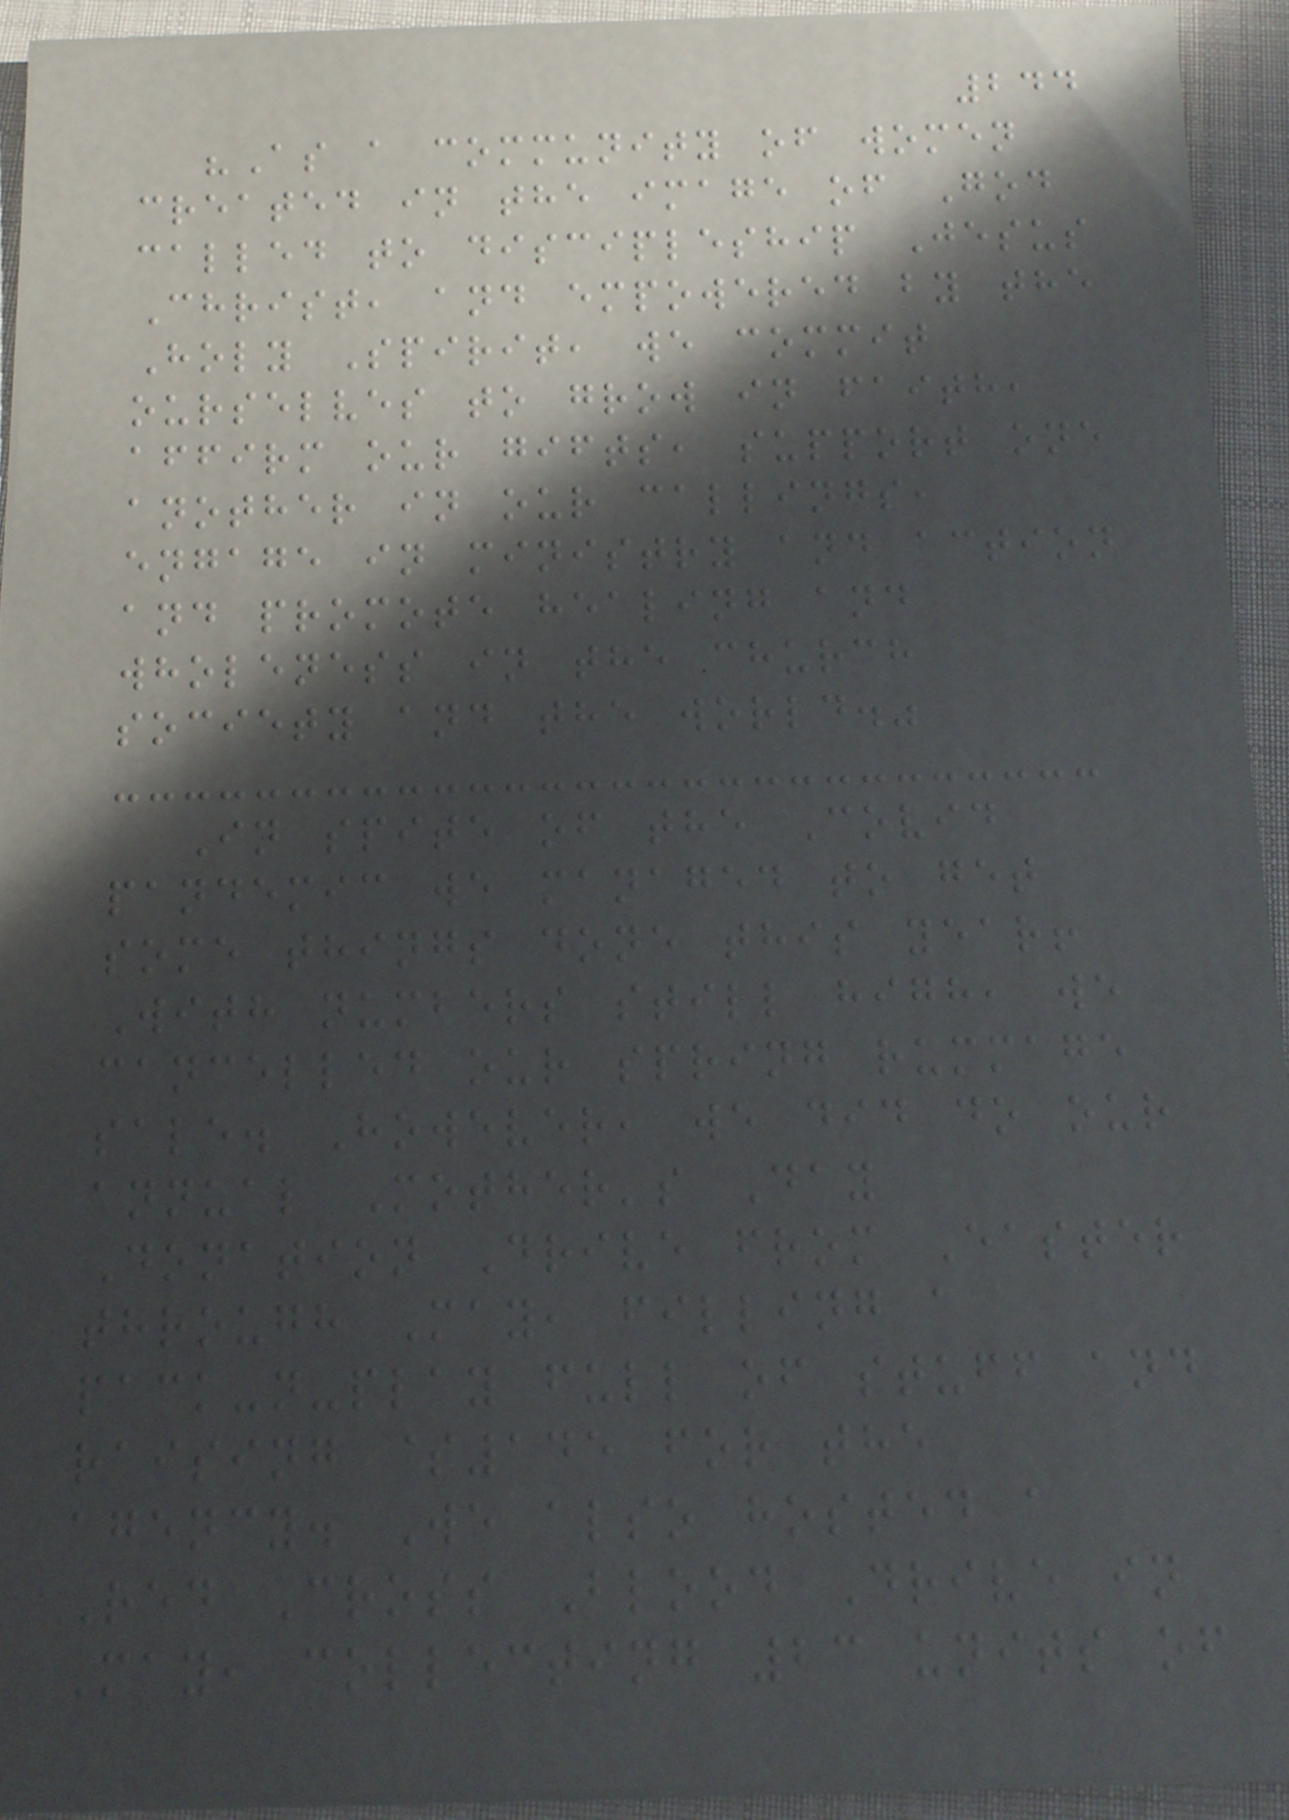244
"As a community of women
created in the image of God
called to discipleship Jesus
Christ, and empowered by the
Holy Spirit, we commit
ourselves to grow in faith,
affirm our gifts, support one
another in our callings,
engage in ministry and action
and promote healing and
wholeness in the church
society and the world."
In spite of the Covid
pandemic we managed to get
some things done this year!
With numbers still high, we
cancelled our spring rummage
sale. However, we did do our
annual Mother's Day
Donation Drive from Easter
through May, filling a
pack-n-play full of stuff and
raising $145 for the
agency. We also hosted a
Red Cross Blood Drive in
May, collecting 23 units of
